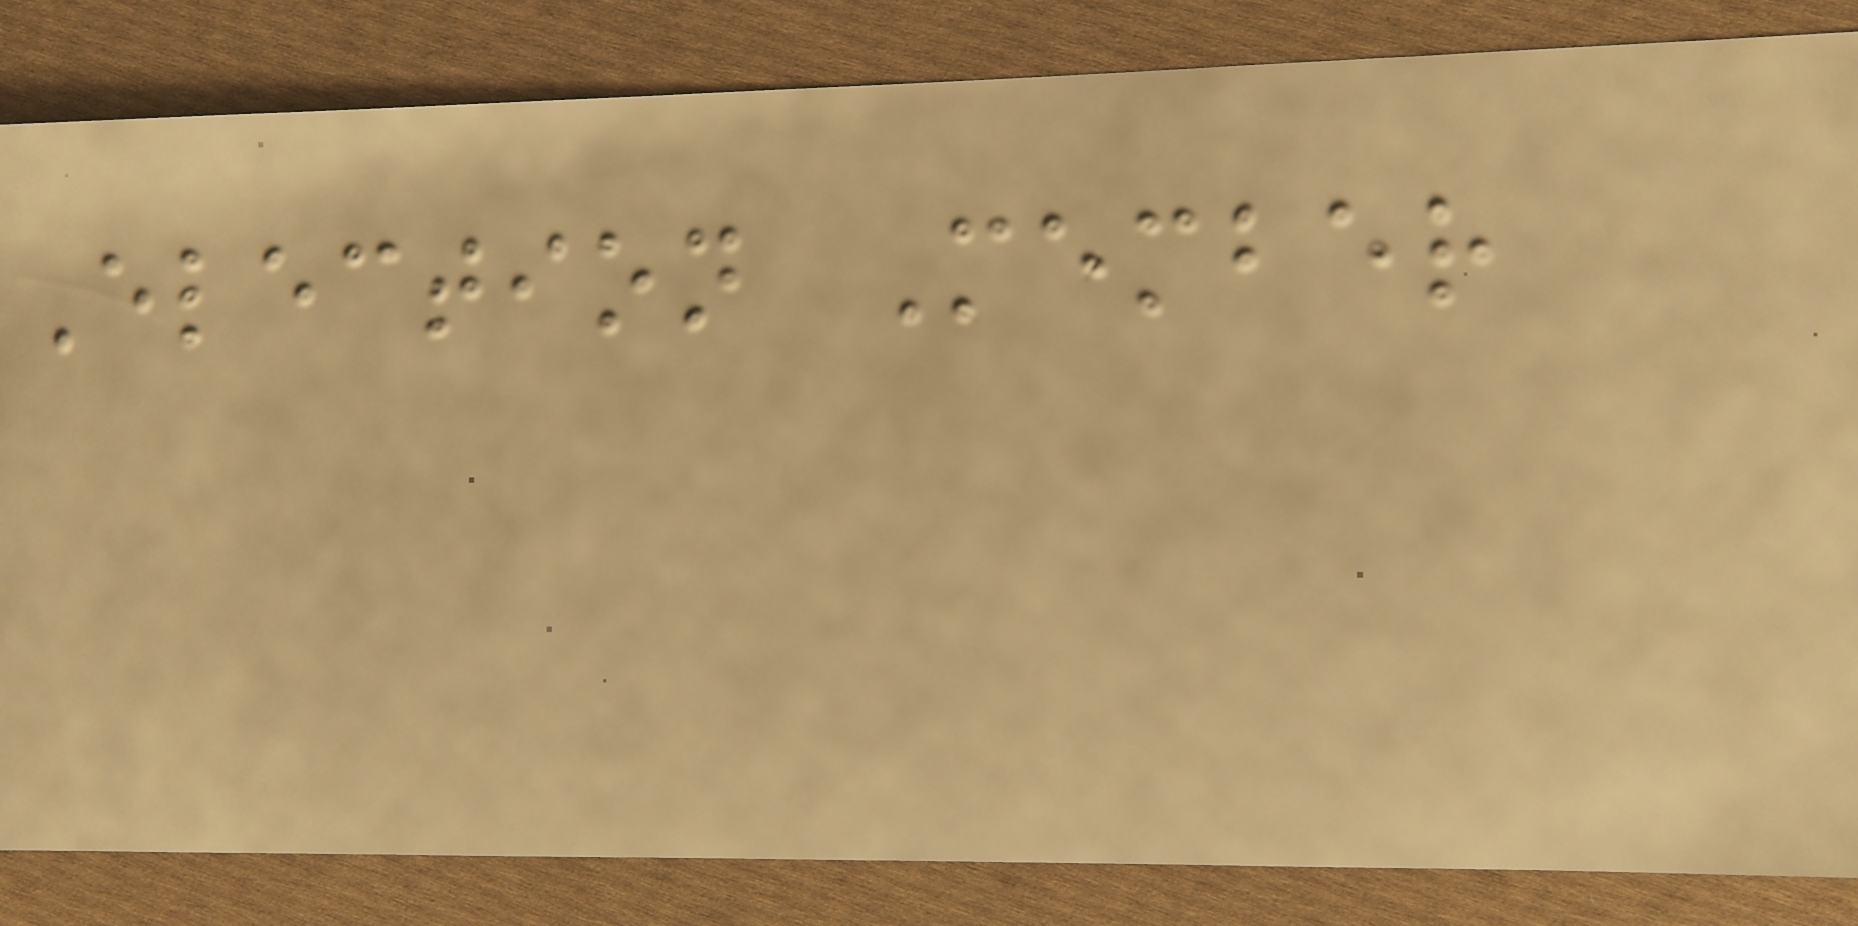Election Member
